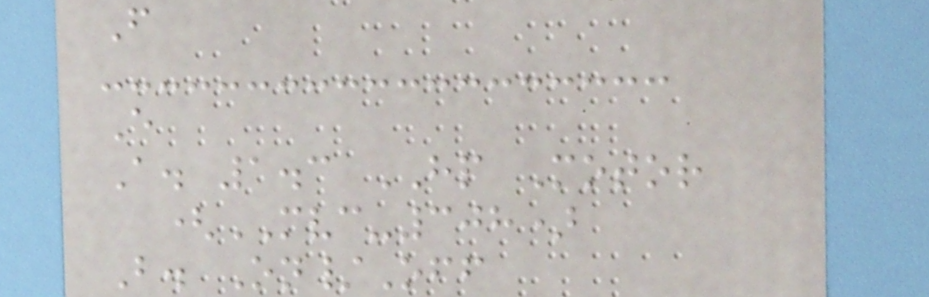F
E
A. 1.3 HP Motor
(MVC-308)
B. On/Off
